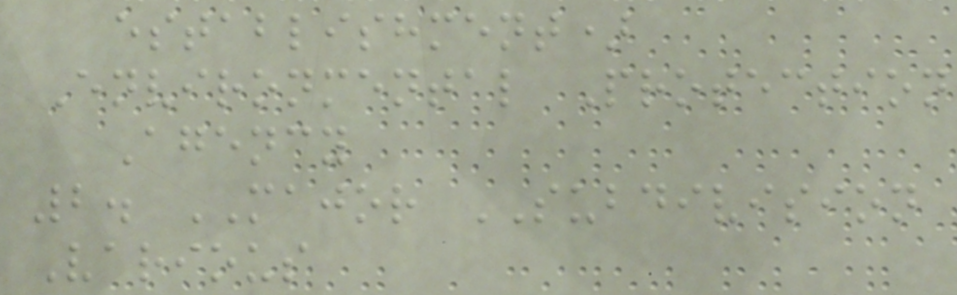establishment)
Environmental Protection
Agency
2. MAJOR SUBDIVISION
Various
